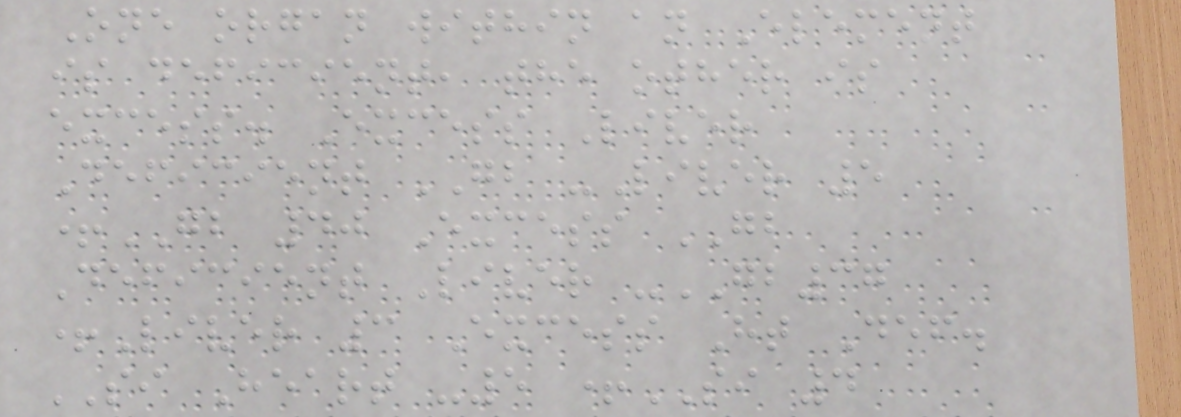One organ within an Element
is deficient, the other is
excess. Excess Liver
Deficient GB -Liver 5
+GB 40 Excess GB
Deficient Liver -GB37
+Liver 3 Excess Ht Def.
SI Heart -5 +SI 4
